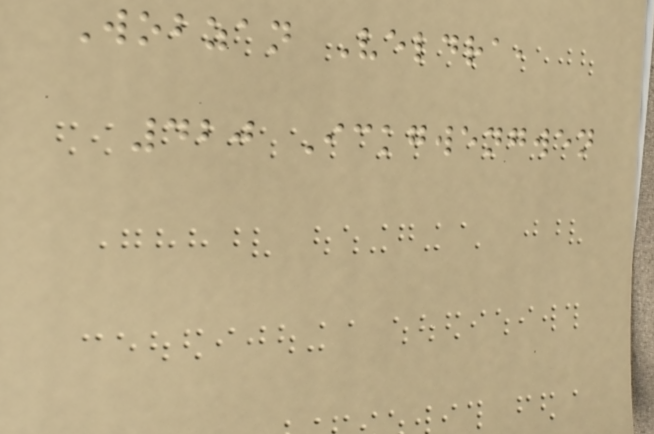Wobzan Veldra,
420 Ickgwengwen
